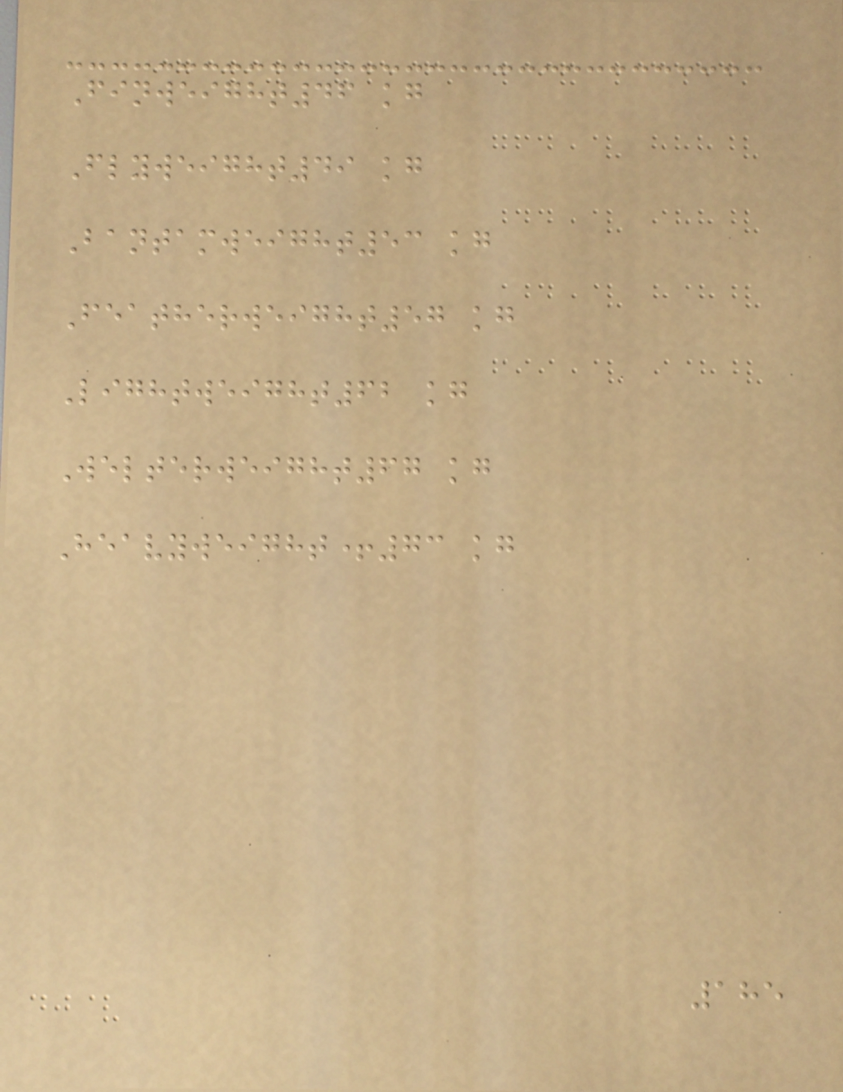Finweight46 kg
Flyweight49 kg
Bantamweight53 kg
Featherweight57 kg
Lightweight62 kg
Welterweight67 kg
Heavyweight+73 kg
185
